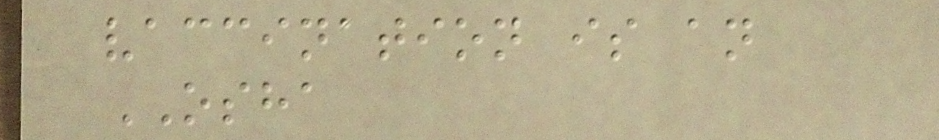vaccination is an
OSHA
